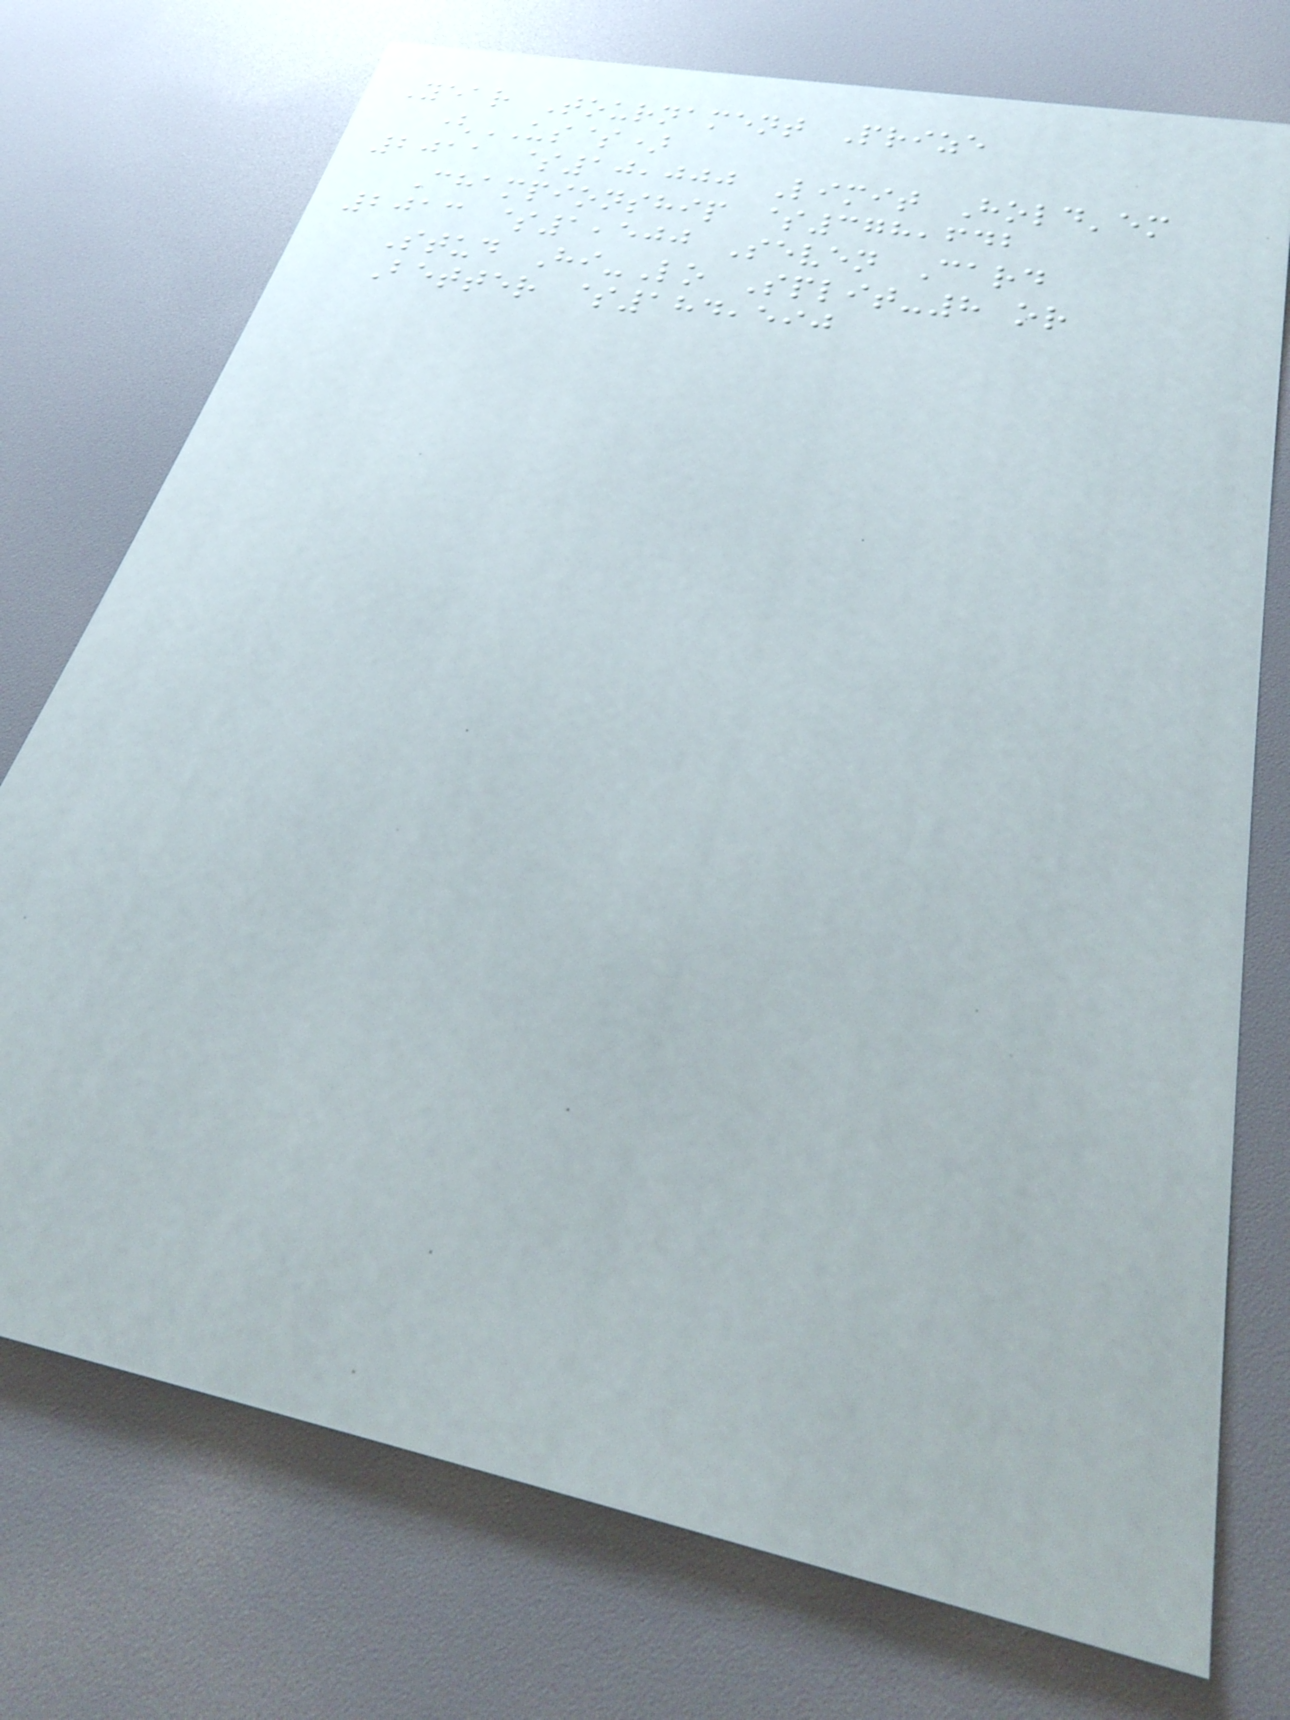Year Tournament Prize
(US$)
2011 $10,000 Limit Hold'em
Championship $378,642
2013 $1,500 Seven Card
Stud Hi-Lo Split-8 or
Better $184,590
